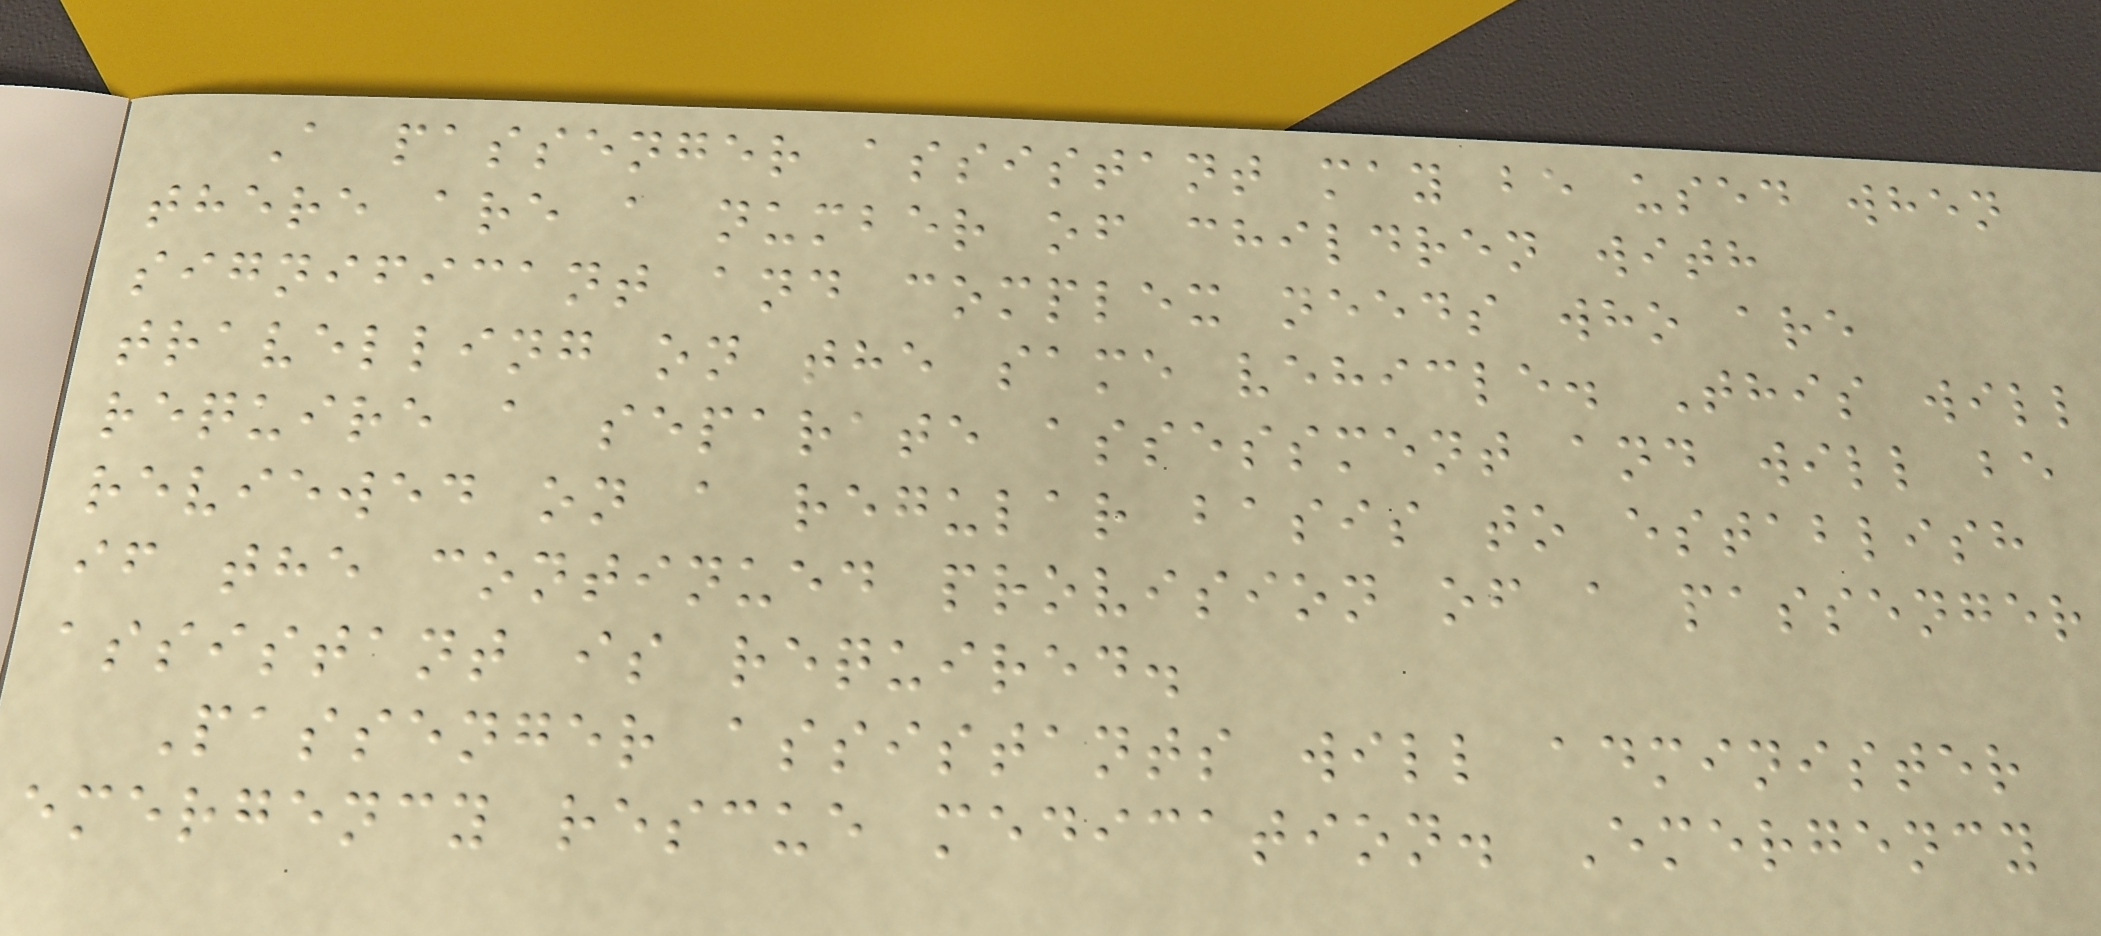A passenger assistant may be used when
there are a number of children with
significant and complex needs who are
travelling on the same vehicle. This will
require a separate assessment and will be
reviewed on a regular basis to establish
if the continued provision of a passenger
assistant is required.
Passenger assistants will administer
emergency rescue medication. Emergency
